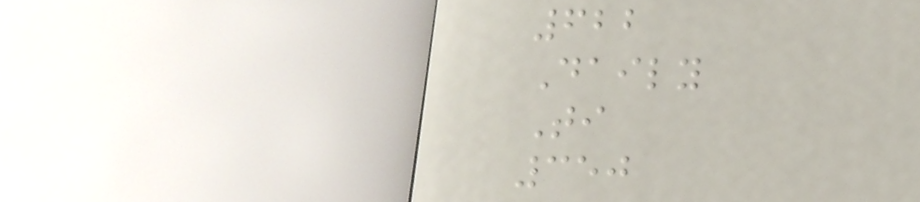622
Daily
Ti
350
